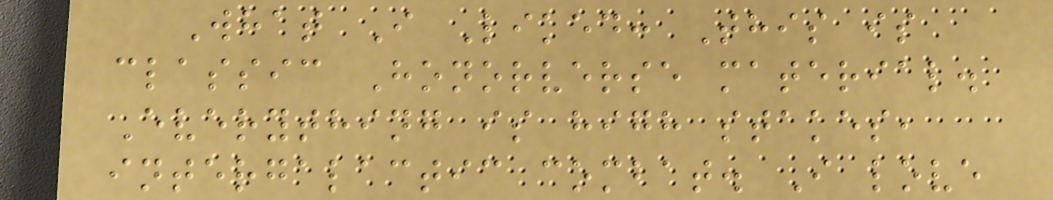What I Liked: This is
classic Honorverse material.
Everything is high stakes,
intergalactic combat. I love
